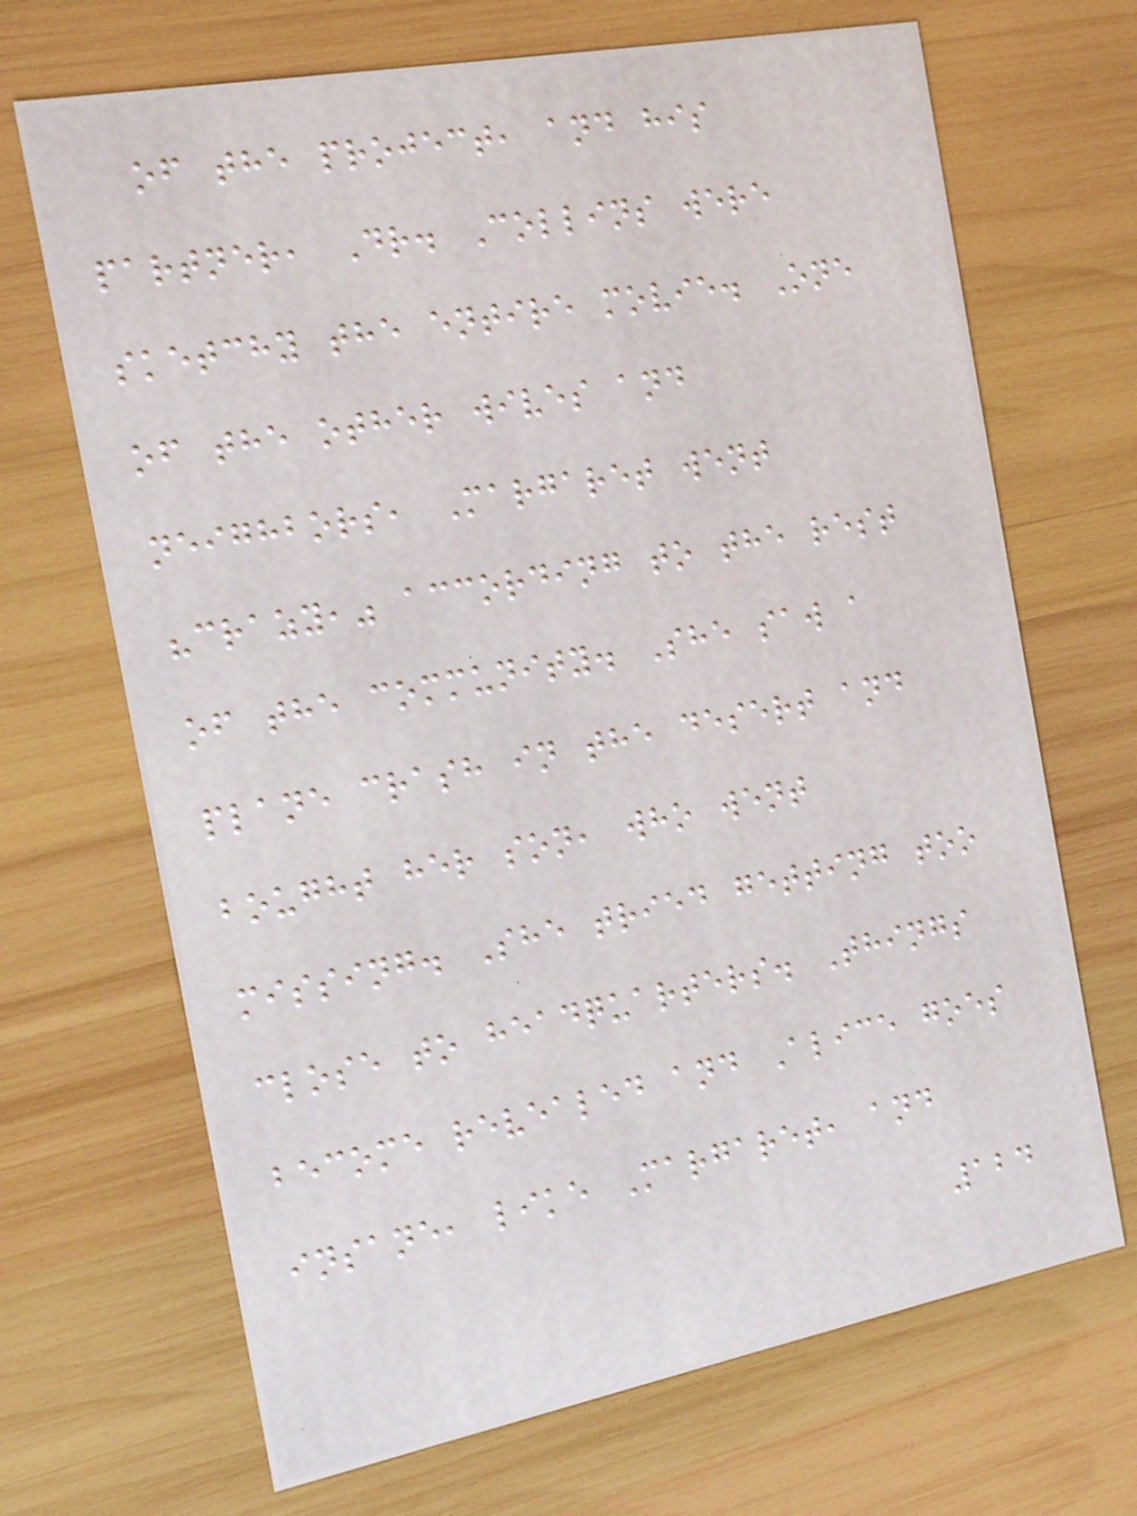of the project, and his
partner, Dr. Collins were
sketchy the entire movie. One
of the other wives and
neighbors, Margaret went
"crazy," according to the rest
of the community. She saw a
plane crash in the desert and
bought her son, who went
missing. She tried getting too
close to headquarters. Things
become revealed and Alice goes
insane, like Margaret, and
124
